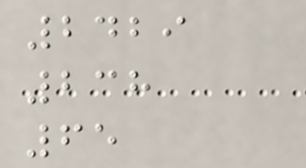2429
238
65
